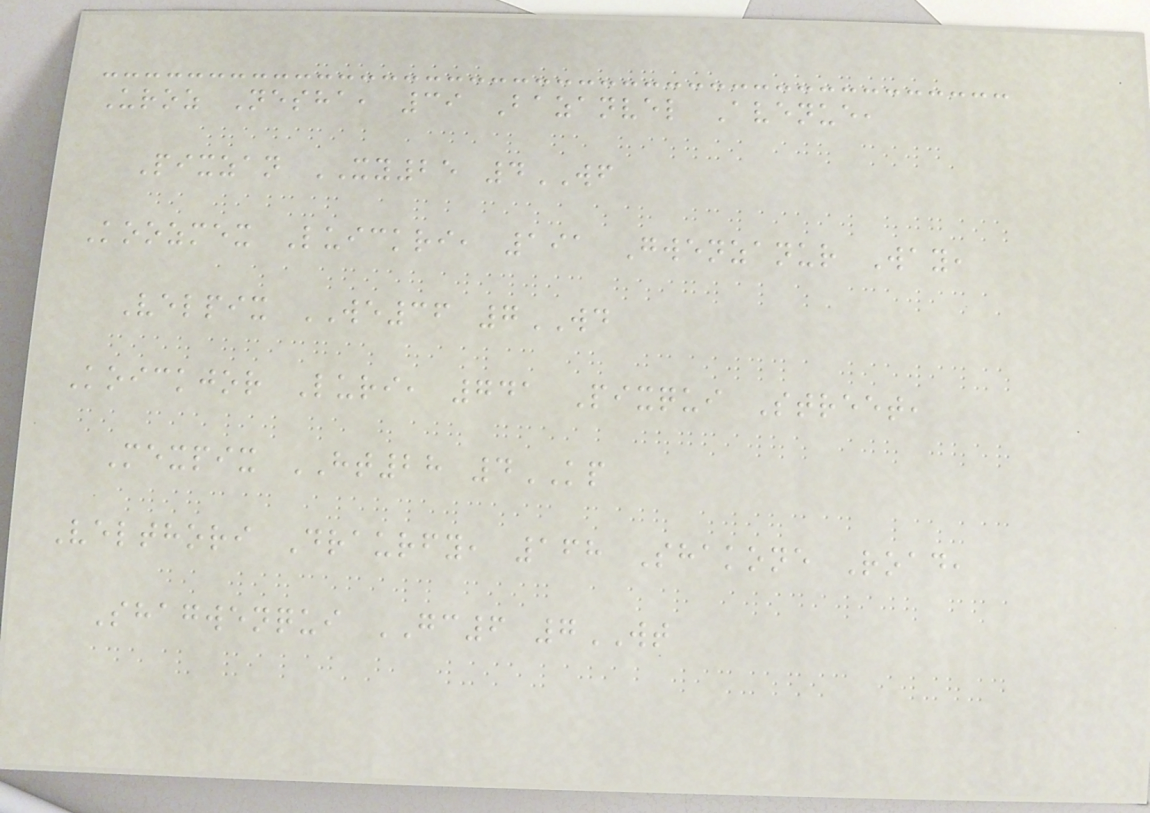Uroz Nesha, 39 Bazanvel Avenue,
Pixzan XY25 4WF
Koozmex Luickri, 191 Gwenzanur Way,
Velpix WE36 7WD
Koickjor Luri, 741 Pixqui Street,
Mexpix HT28 4KP
Velthori Draurfy, 168 Shakone Road,
Shagwenqui GC6 7WT
